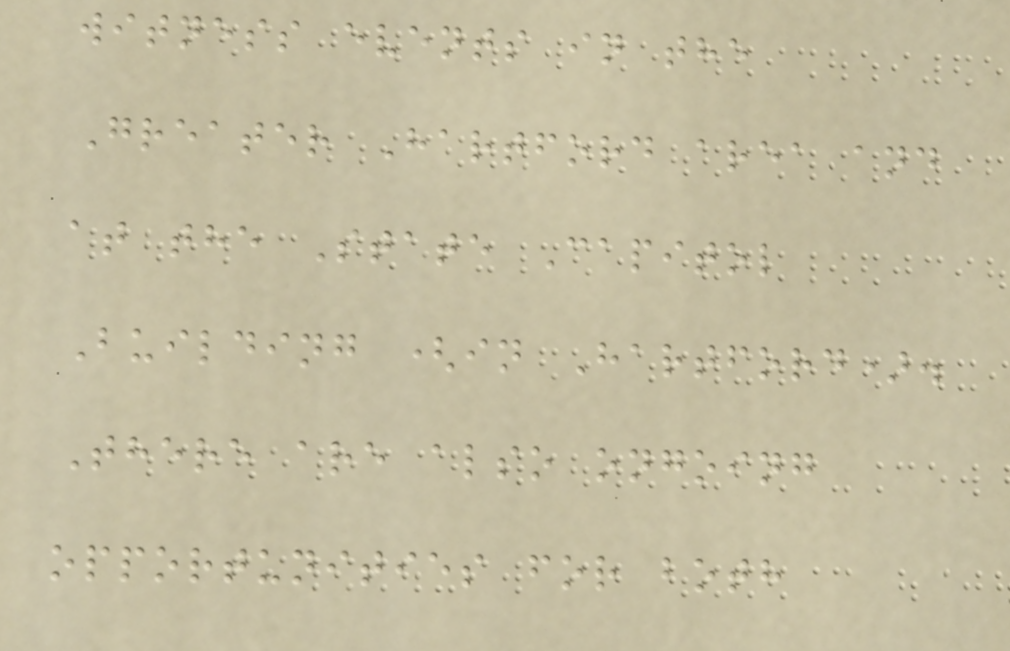witness events in the
Greater Hartford area and
at the State Capitol
Building (in Hartford).
There are also ongoing
opportunities for both
